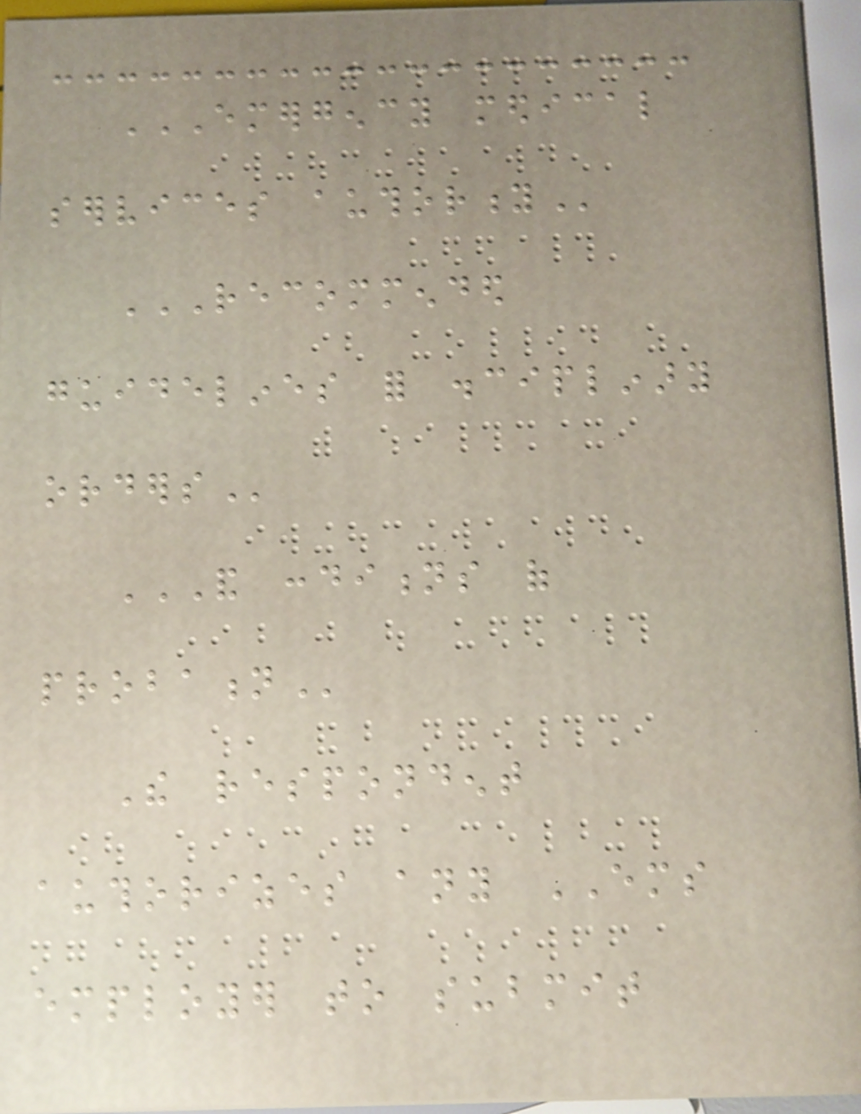EMERGENCY MEDICAL
SERVICES AUTHORITY
RECOMMENDED
GUIDELINES FOR DISCIPLINARY
ORDERS
AND CONDITIONS OF
PROBATION
The respondent
authorizes any EMS
employer to submit
